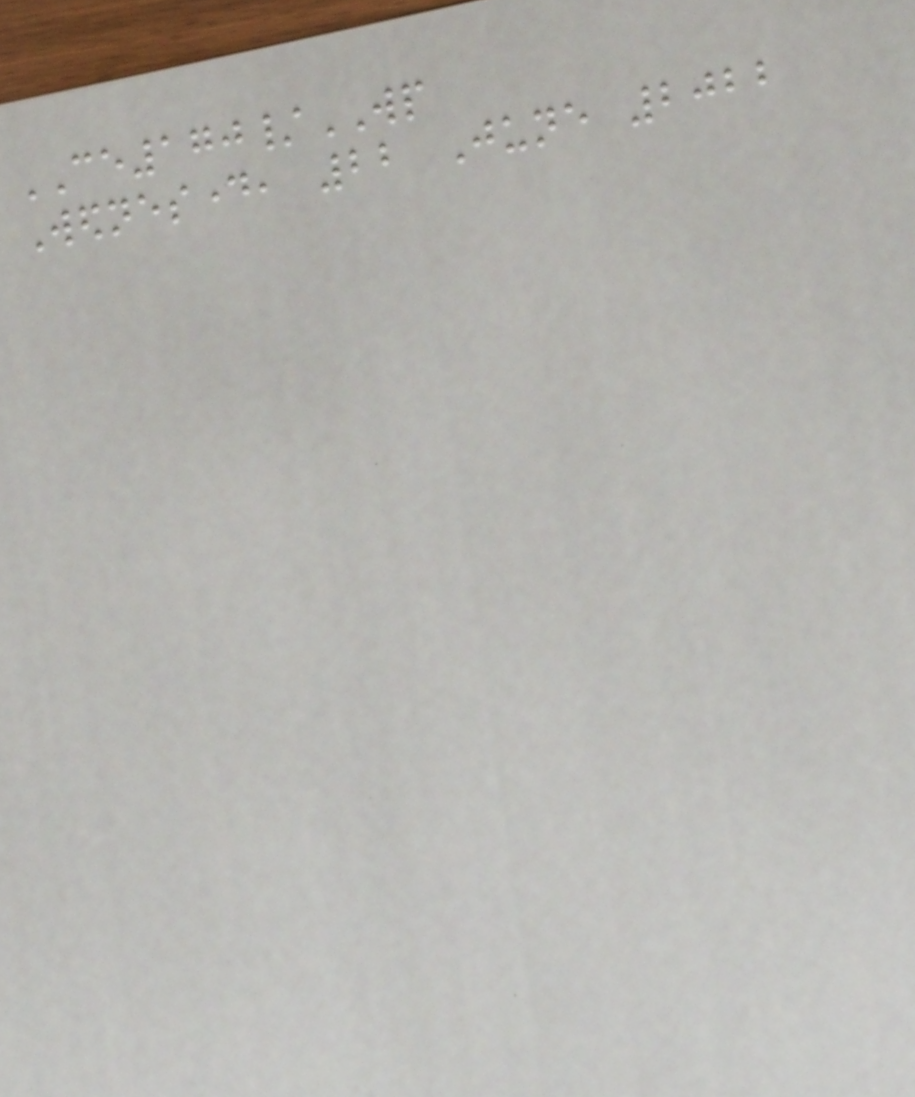CE170/WP
Wednesday, 22 June 2022
